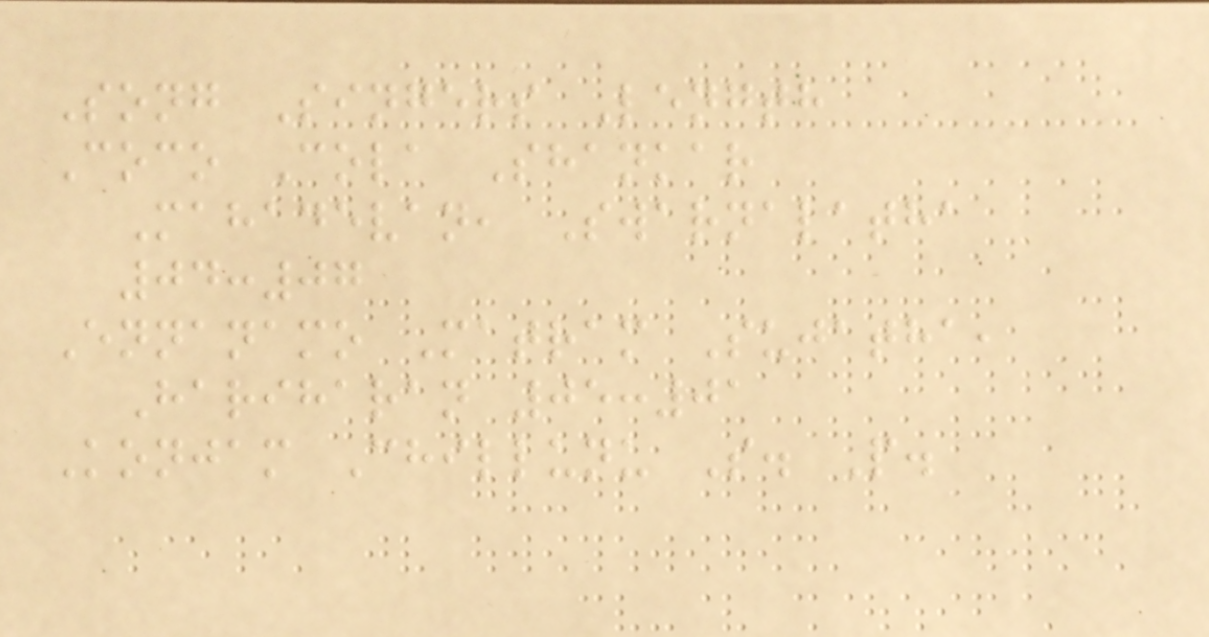Song Singers Length
Coco Cola Shankar
Mahadevan, Swarnalatha
04:07
Ennanamo Matram Sujatha,
Hariharan 05:01
Konjam Chillunu S. P.
